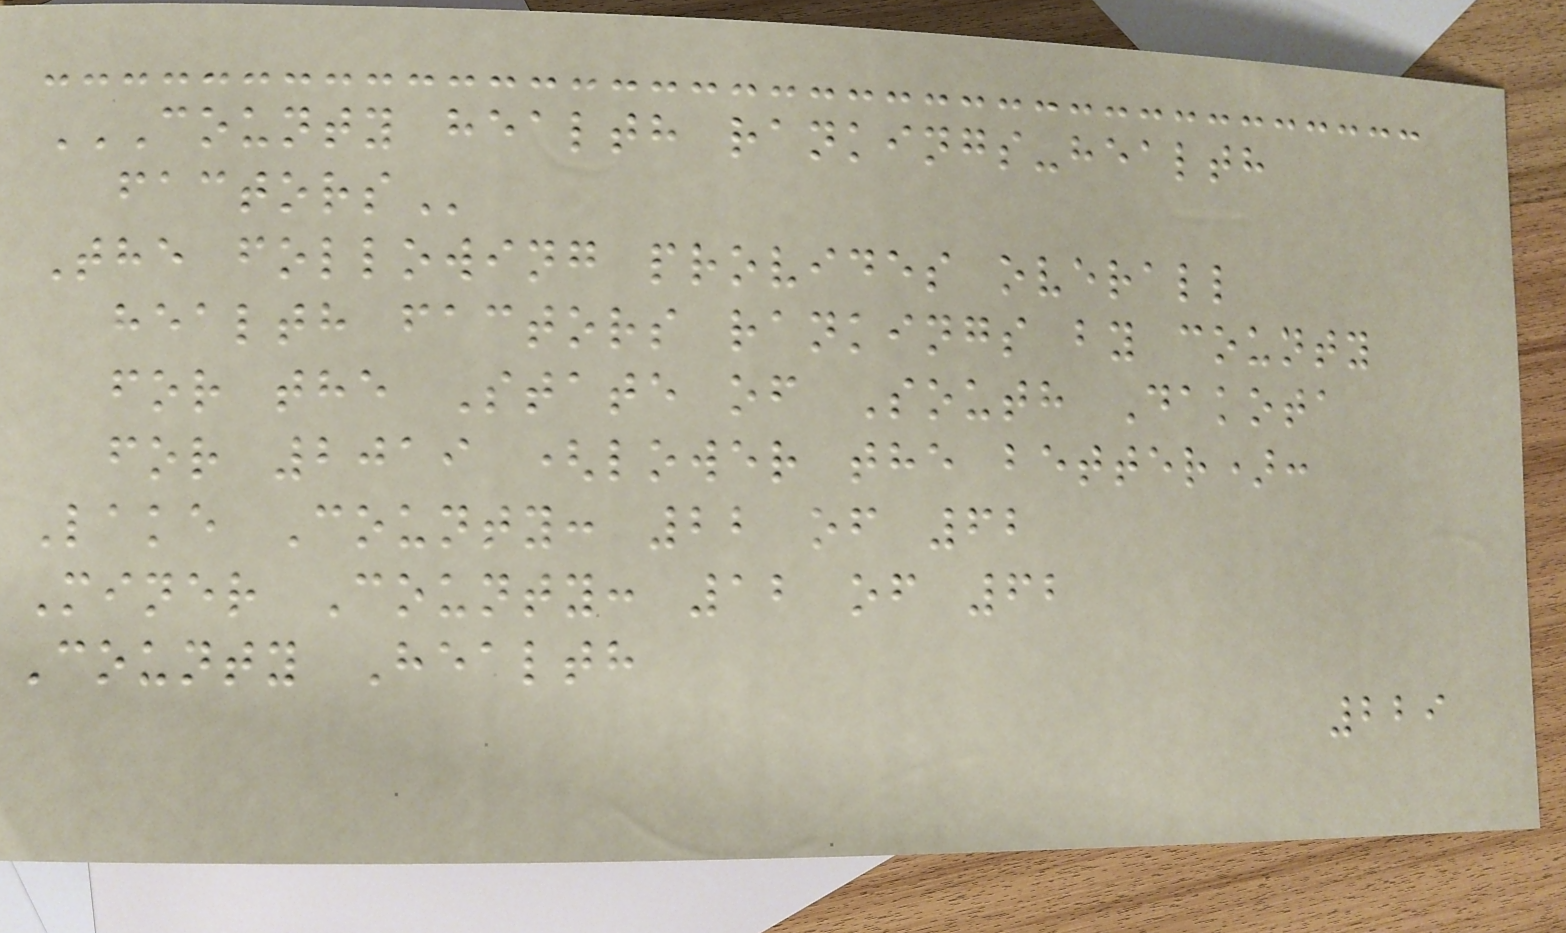COUNTY HEALTH RANKINGS-HEALTH
FACTORS
The following provides overall
health factors rankings by county
for the State of South Dakota
for 2019 (lower the better):
Lake County: 22 of 62
Miner County: 12 of 62
County Health
229
